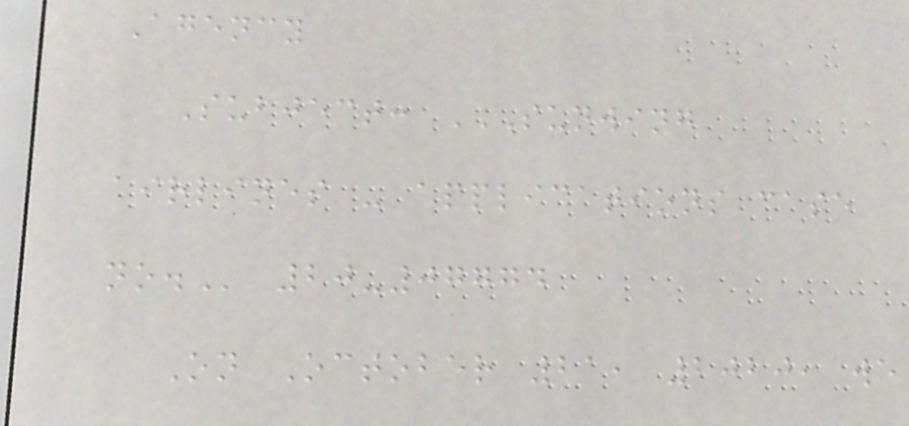Agency
Subject: SUNWING
AIRLINES - APPLICATIONS CASE
NO. 20-07774
On October 21, 2020, we
